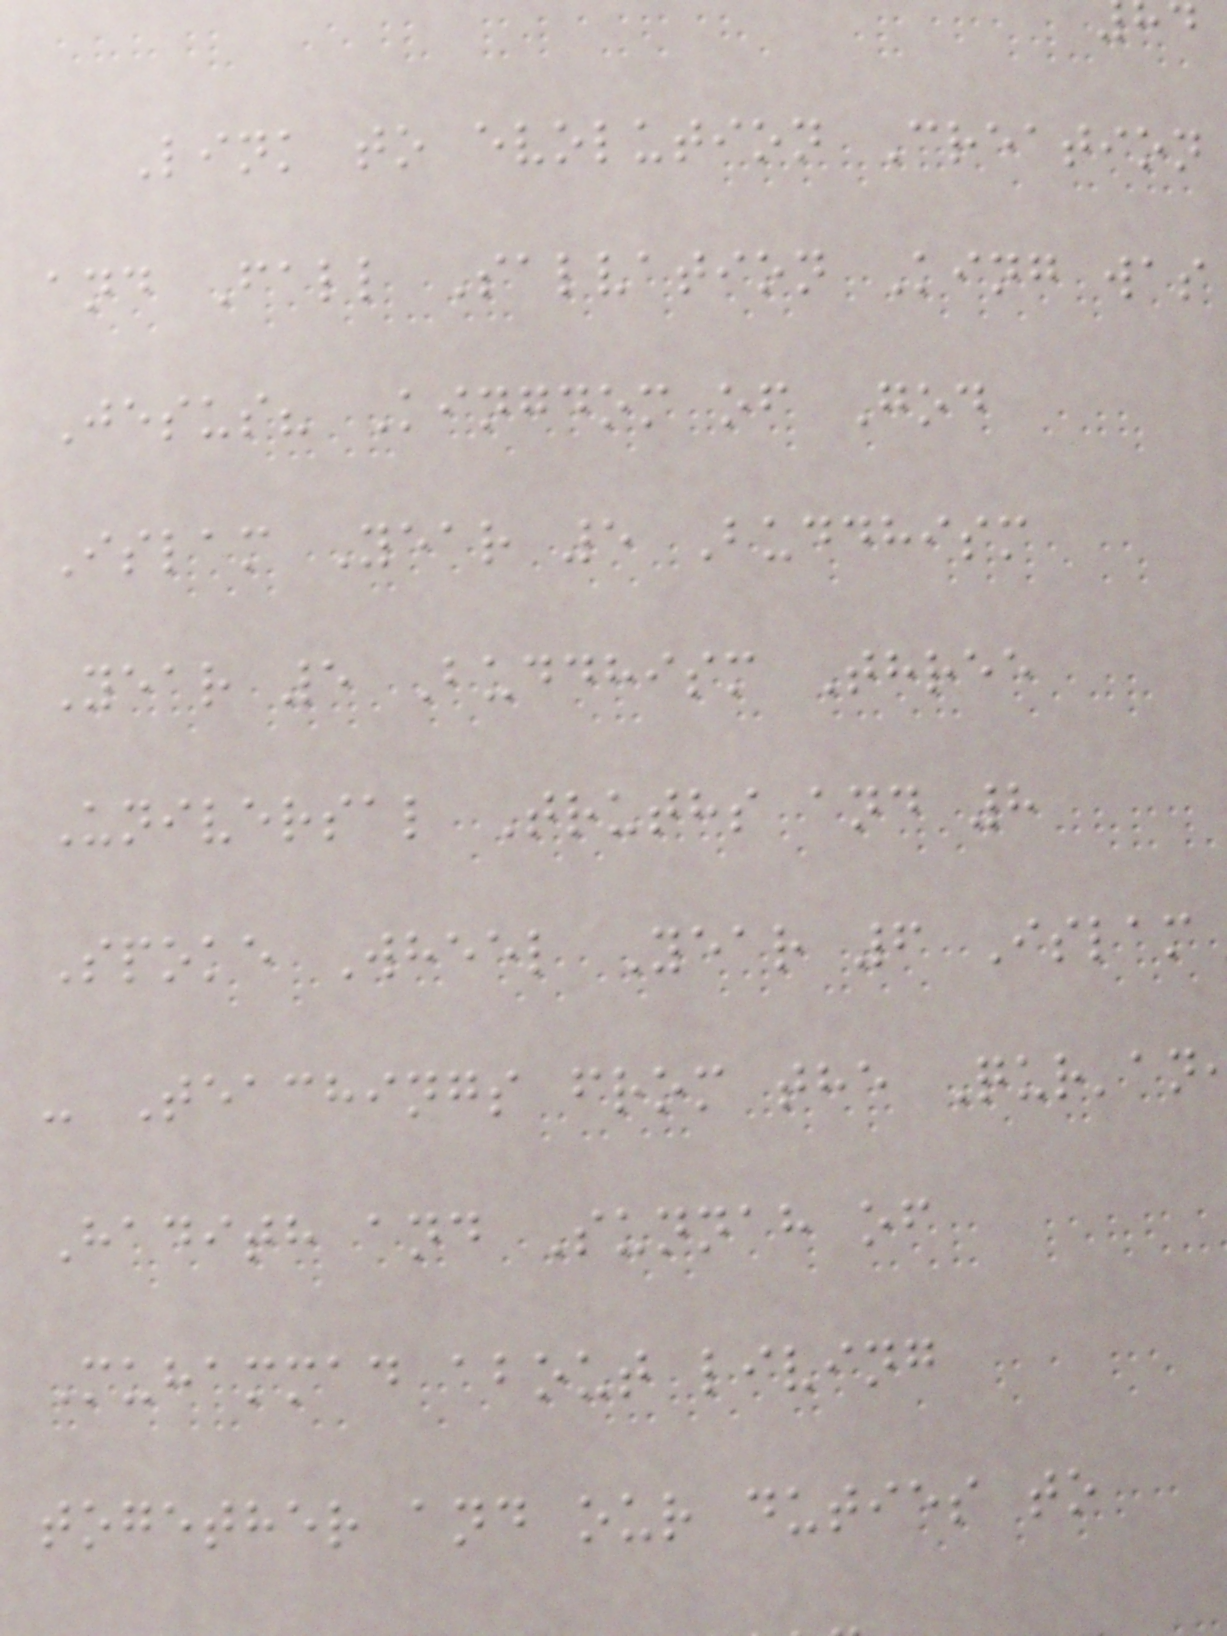Link to evolution Creation
and Fall Salvation King was
Jesus? Kingdom of God
Islam Year 5 Buddhism
Year 5 Buddhism Three
Universal Truths and 8
Spoke Wheel Year 6 Islam
- Teachings from the Qur'an
Hadith and Sunnah of
Muhammad about living
together and our duties to
